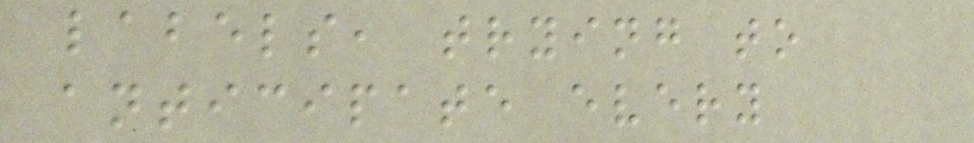labels, trying to
anticipate every
